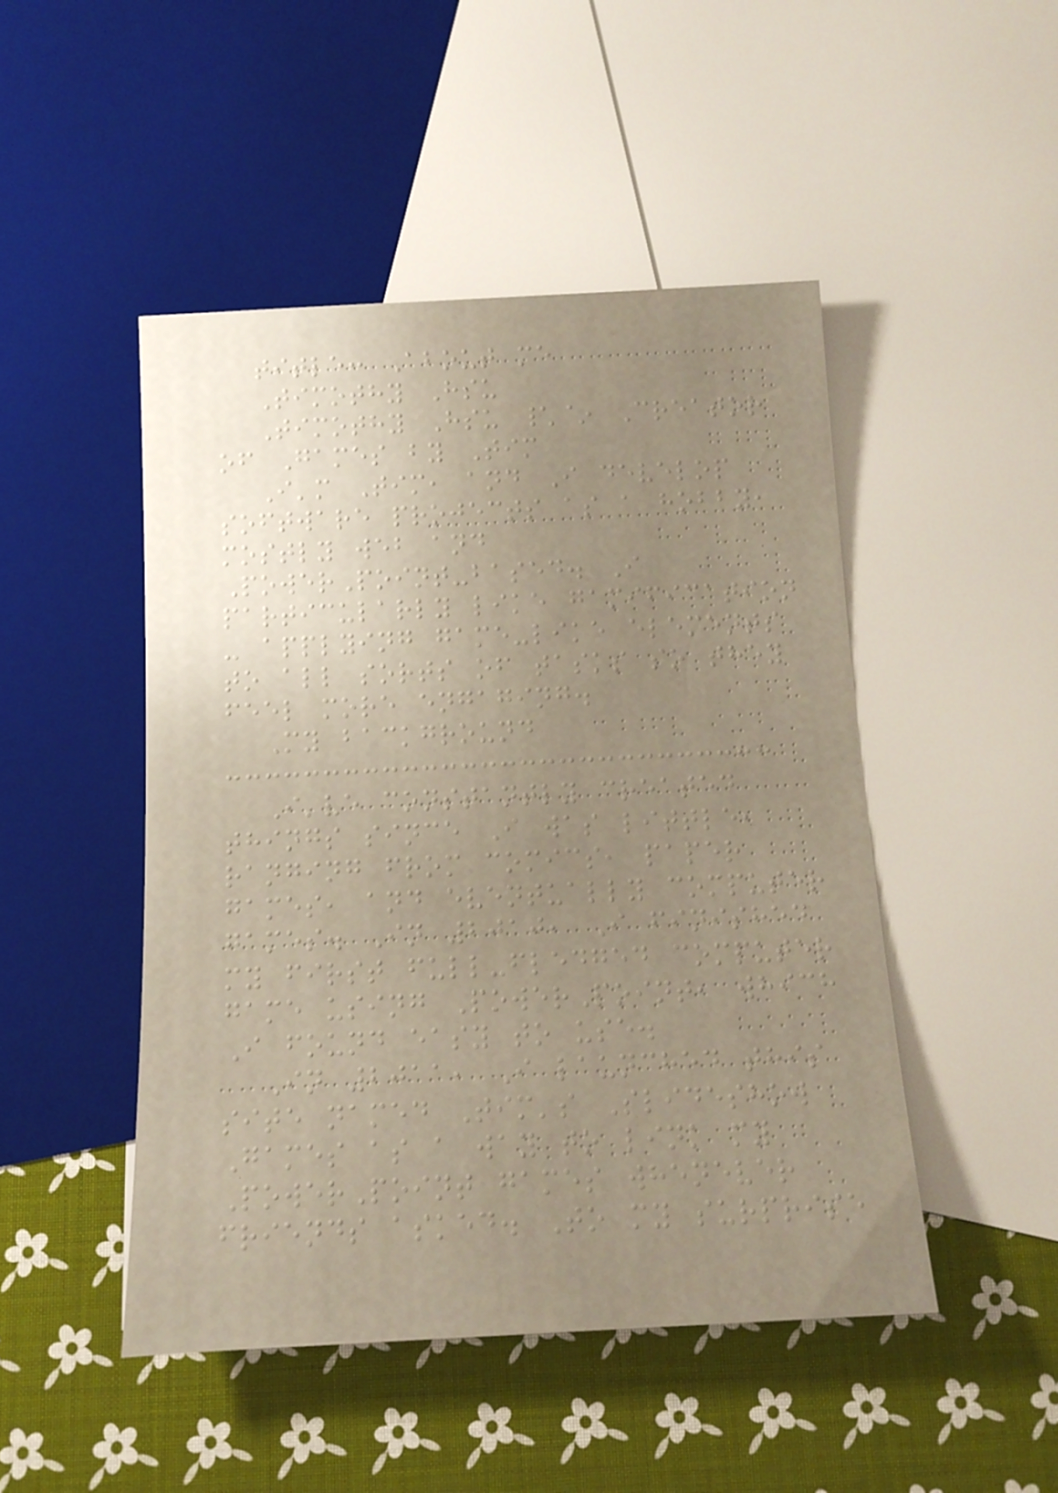title: About me
Timothy Hsu
Timothy Hsu \~ Creator
of Games by Tim
I'm Tim, and I develop
software projects as a hobby,
mostly web and
PowerPoint-based. I
particularly like gamification
- applying game-like elements
to all sorts of tasks so they
feel more engaging.
My background
I've constantly created
things since I was little,
ranging from comics, paper
games, and eventually computer
games. In 2010, I finished
my first full-fledged computer
game using PowerPoint, which
I found easy to use.
In 2011, I launched this
site named Tim's Slideshow
Games as a way to link my
PowerPoint games whenever
friends asked. To my surprise
